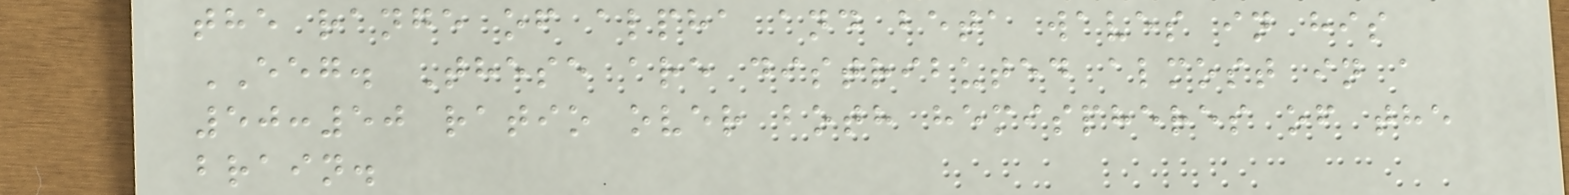the range of alpha and beta waves in his
EEG. These are distributed almost in a
50:50 ratio over both hemispheres of the
brain.
